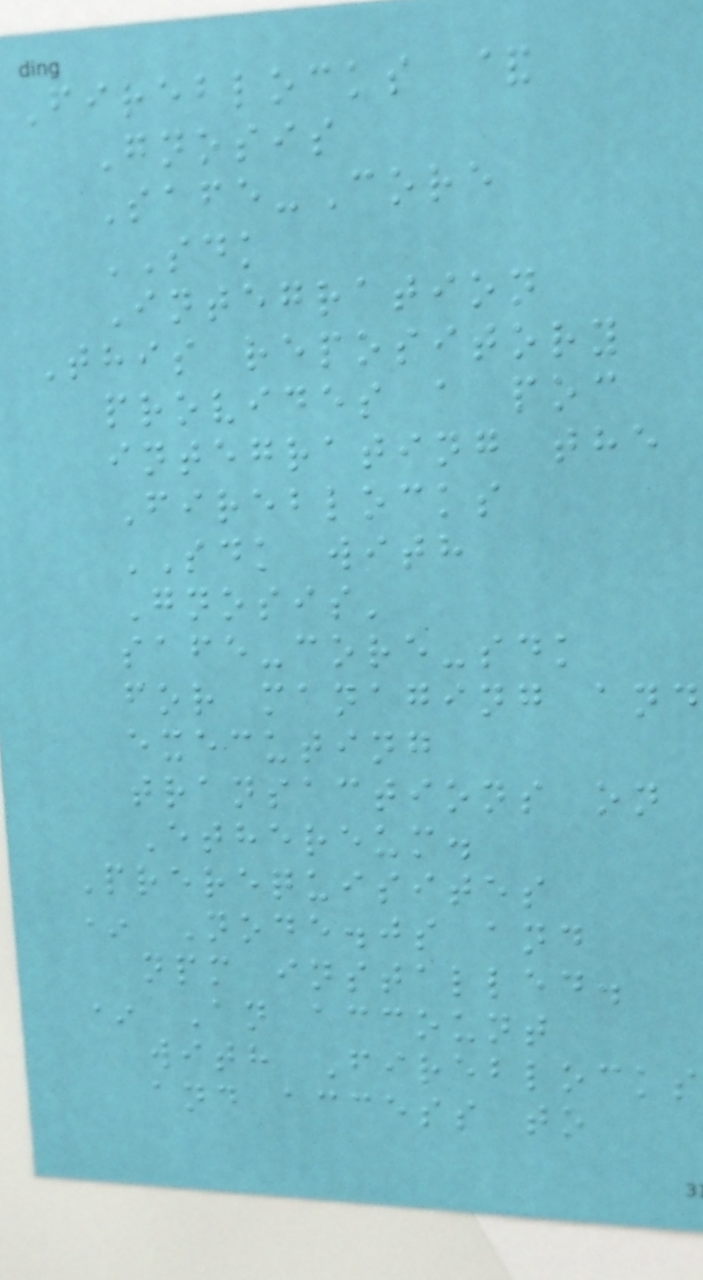Fireblocks &
Gnosis
Safe-Core
SDK
Integration
This repository
provides a poc
integrating the
Fireblocks
SDK with
Gnosis'
safe-core-sdk
for managing and
executing
transactions on
Ethereum.
Prerequisites
* Node.js and
npm installed.
* An account
with Fireblocks
and access to
